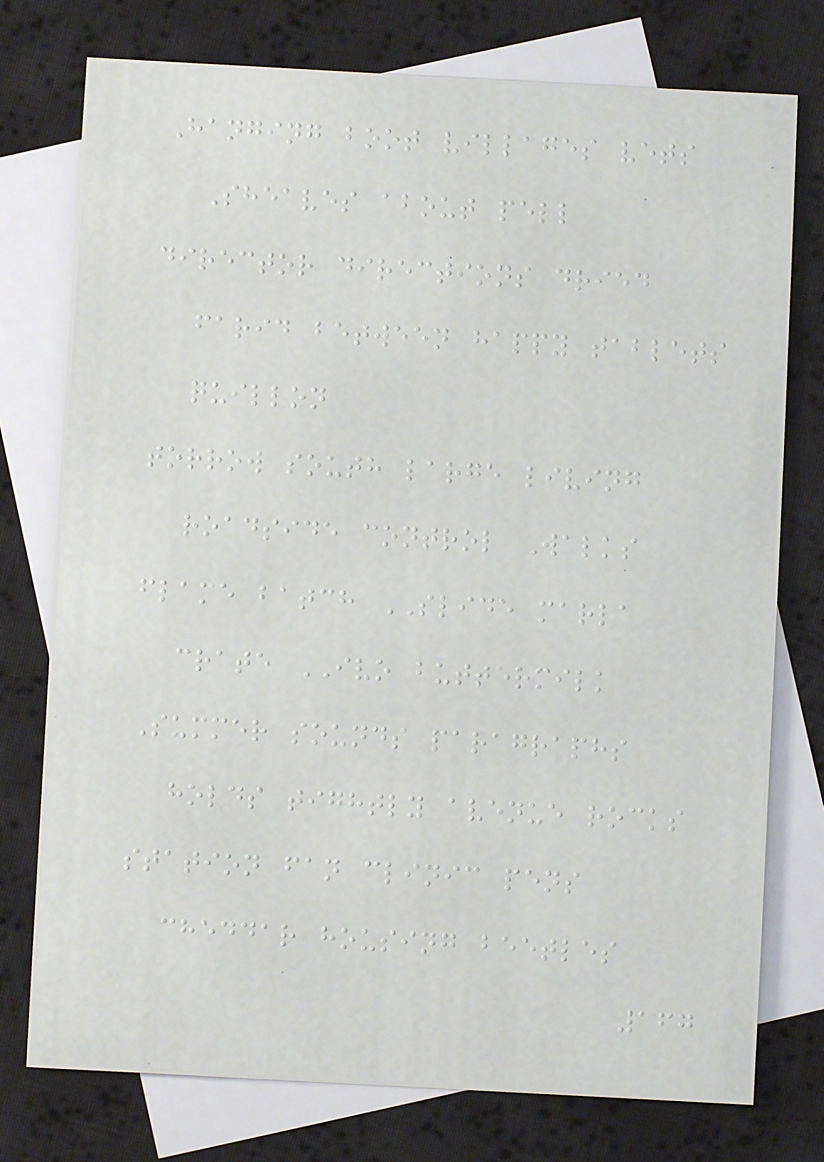Hanging boot villages vets
Sheaves about pell
director directions dried
farid between happy tablets
quillon
torrow south large living
roadside control Walks
flame batch SLIDE marla
crate IVO buttermilk
Summer sounds paragraphs
holds tightly avenue rocks
station fan clinic pens
cheddar housing beetles
167
